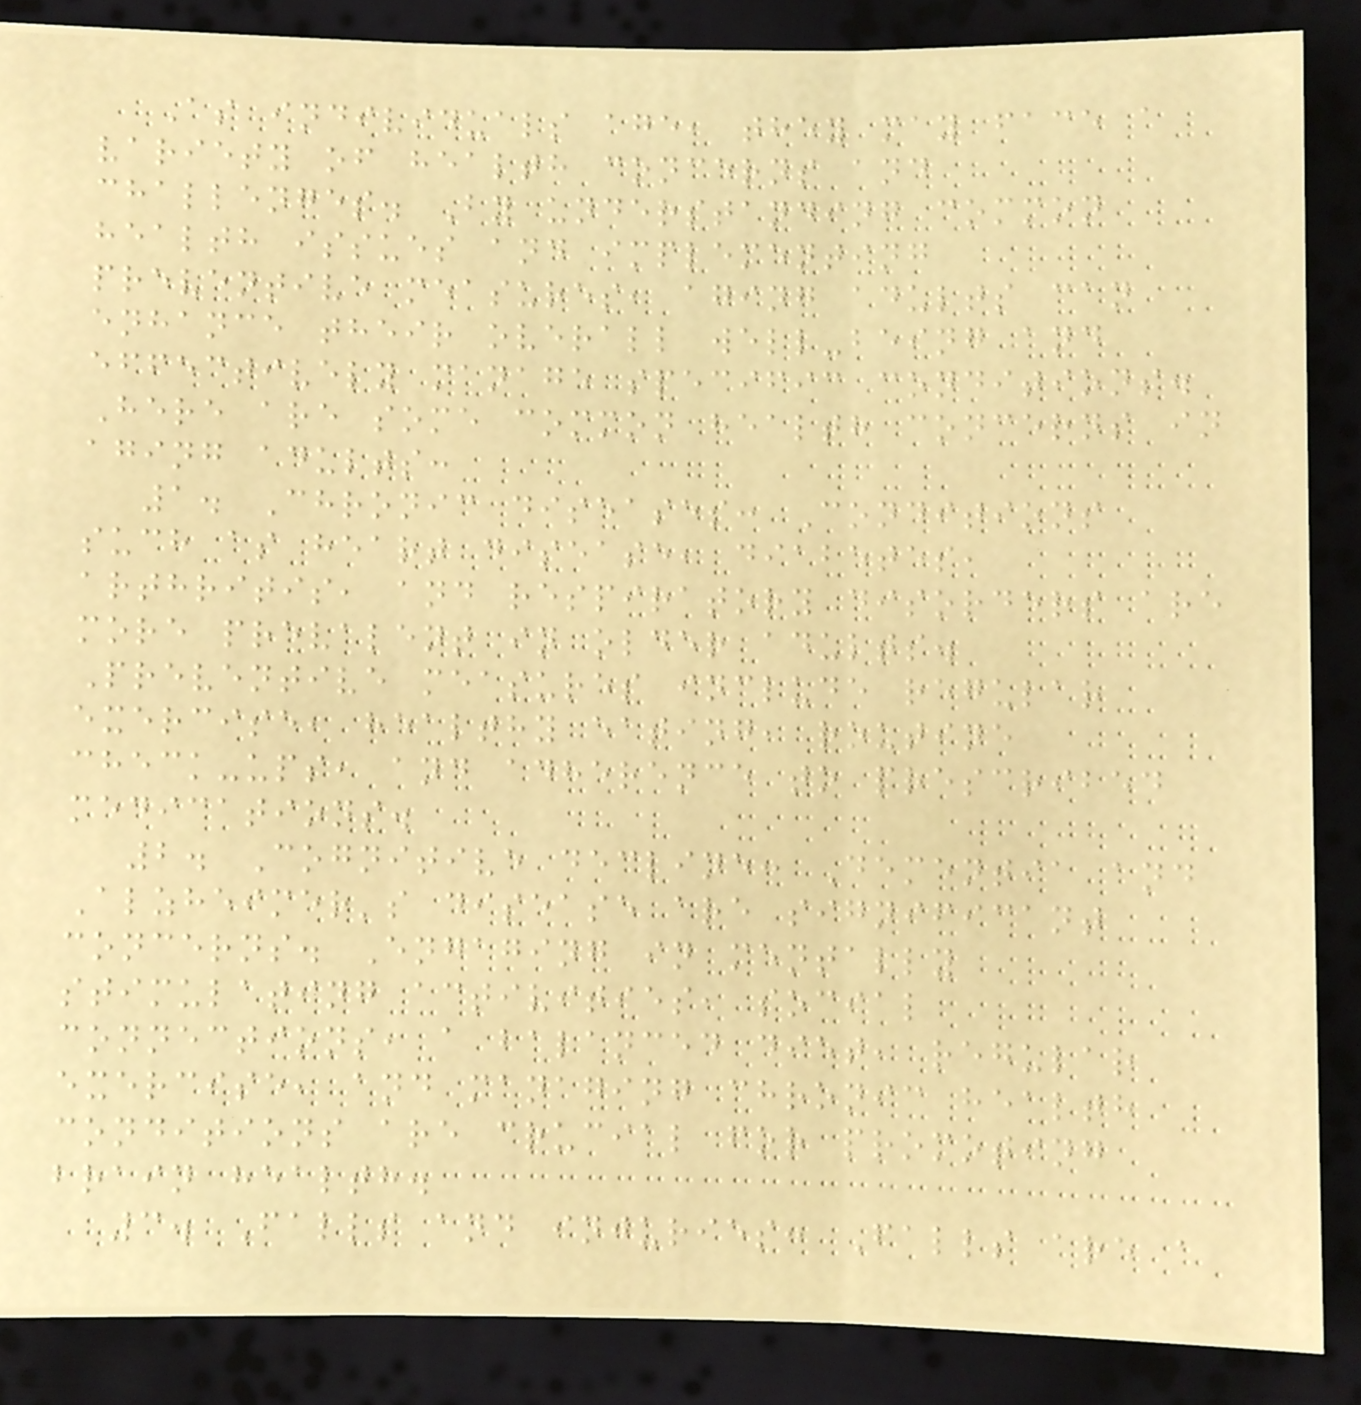As individuals age, they may face a
variety of health concerns and
challenges. By understanding common
health issues and implementing
preventive measures, aging adults can
enhance their overall well-being and
effectively manage specific conditions.
Here are some common health concerns in
aging adults:
1. Chronic diseases: Conditions
such as heart disease, diabetes,
arthritis, and respiratory disorders are
more prevalent in older adults.
Preventive measures include regular
exercise, healthy eating, routine
check-ups, and adherence to prescribed
medications.
2. Cognitive decline: Dementia and
Alzheimer's disease are significant
concerns. Engaging in mentally
stimulating activities, social
connections, a balanced diet, regular
exercise, and managing chronic health
conditions are crucial for promoting
brain health.
3. Falls and injuries: Falls are a
